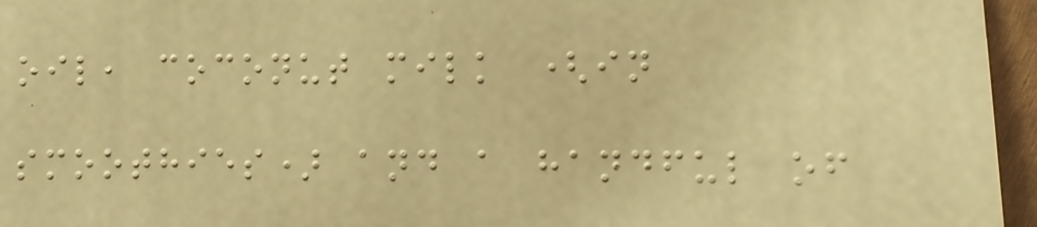oil, coconut milk (in
smoothies) and a handful of
